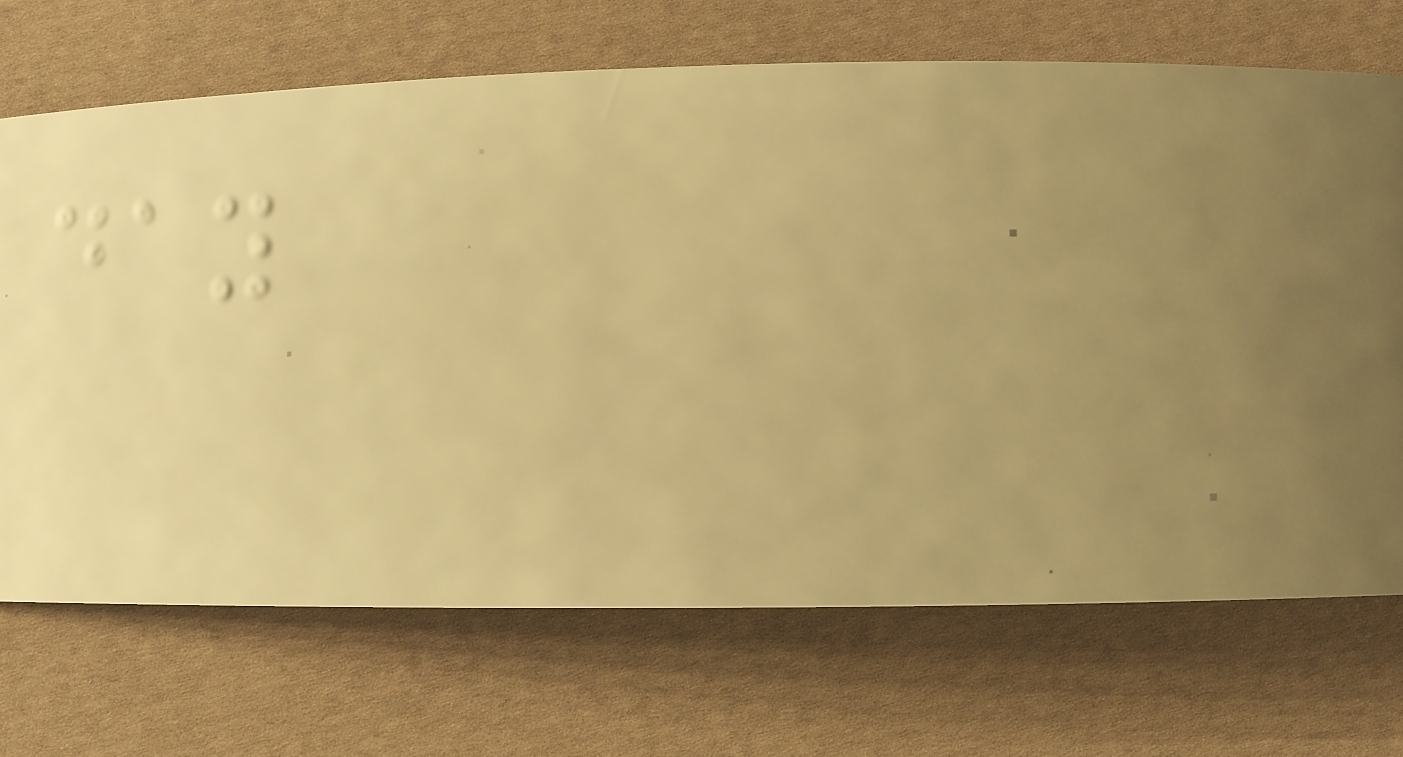day
